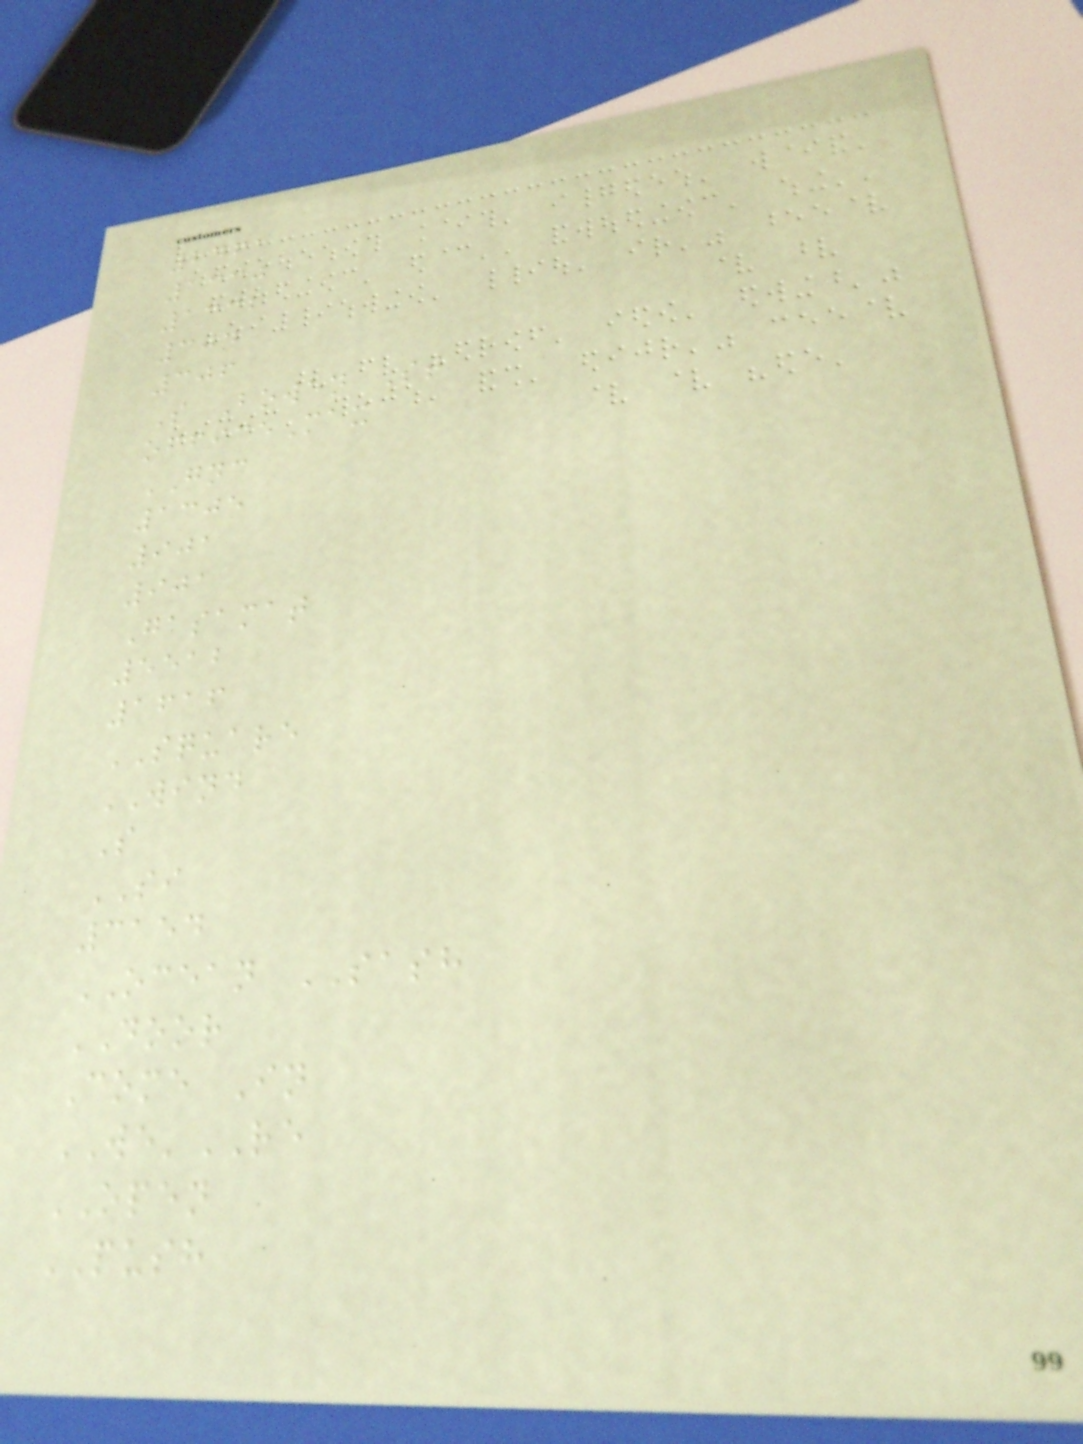2461
1330
1332
304
306
S Bowen St
officeMax
GNC
1305
901
901
Gasamat
5512
1616
SQUARE
WIND
S
SI
3154
OCEAN SASH
DOOR
Come In
WE'RE
OPEN
PUSH
